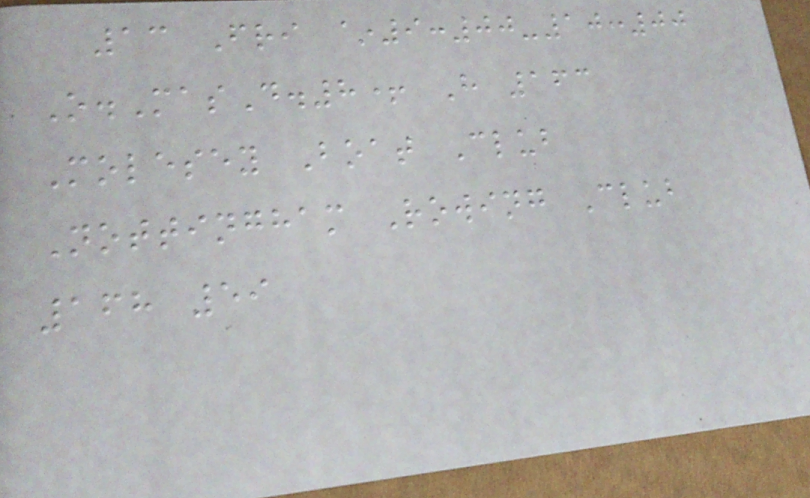13 Fri ~9:00-10:00
O.MasD.8+ H 163
Molesey Boat Club
Nottingham Rowing Club
168 59
